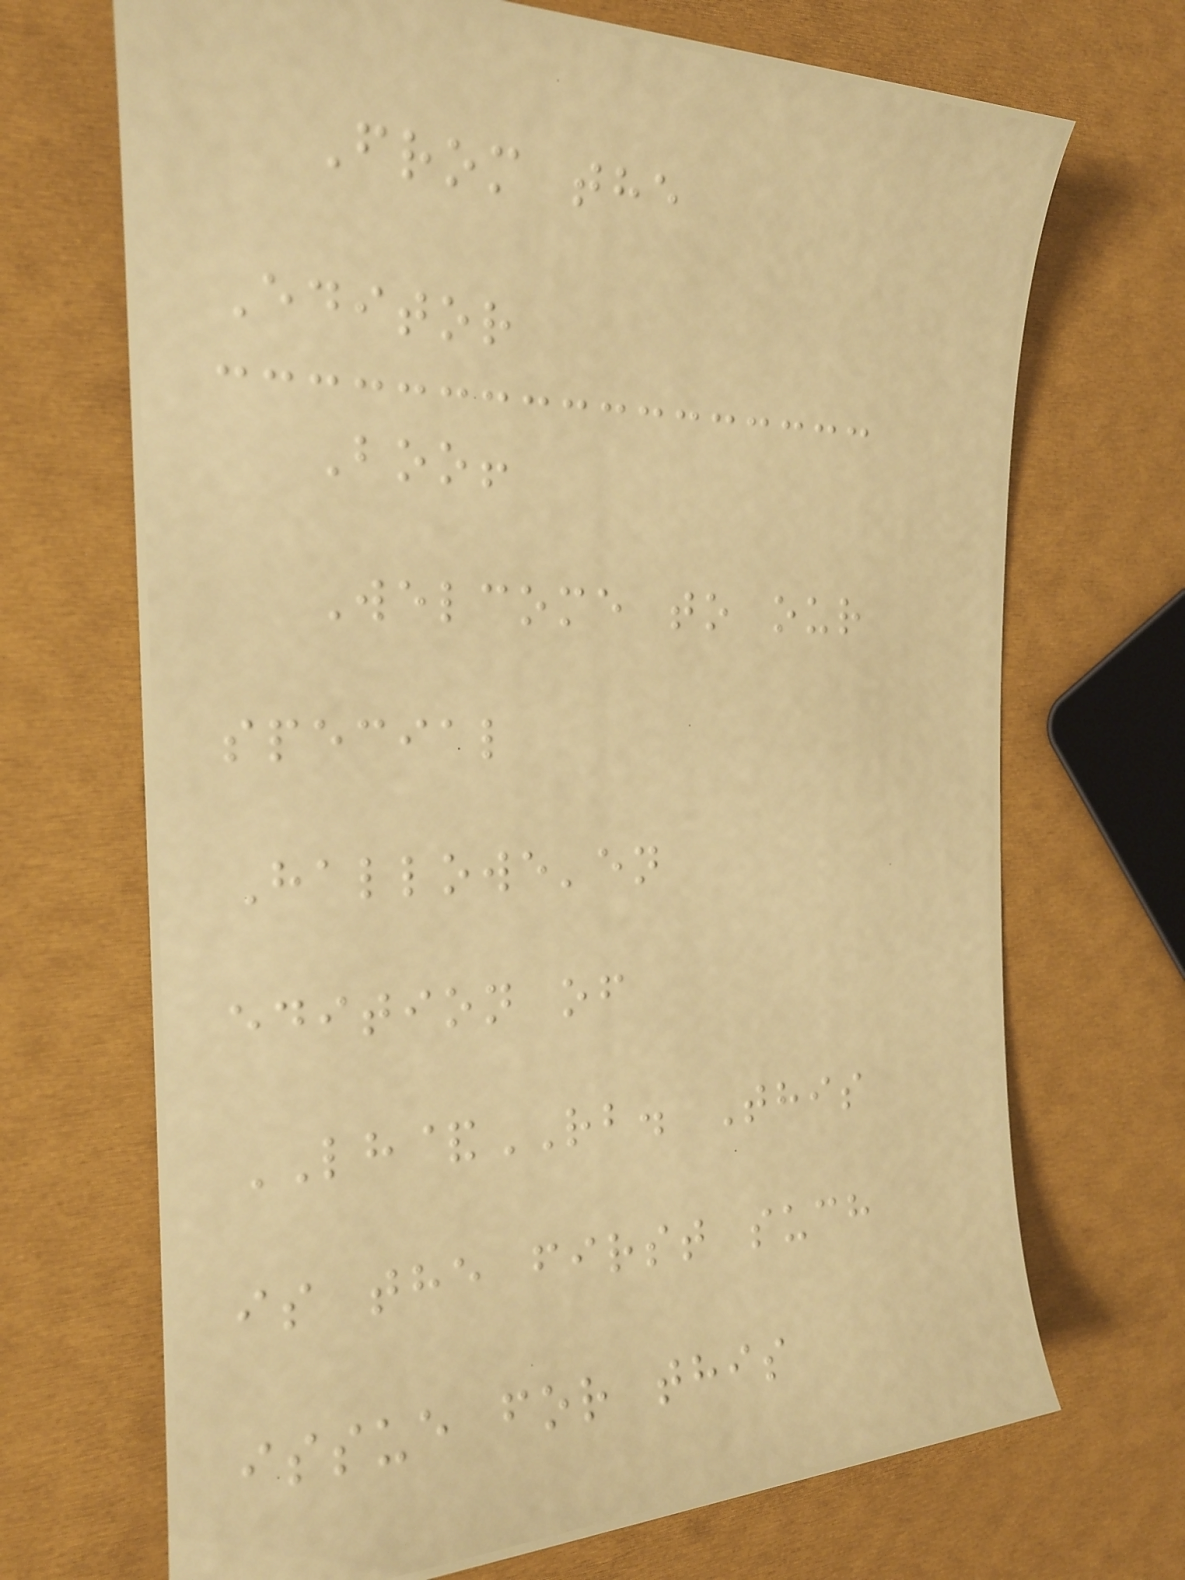From the
Editor
Boo!
Welcome to our
special
Hallowe'en
edition of
LH&RB. This
is the first such
issue for this
